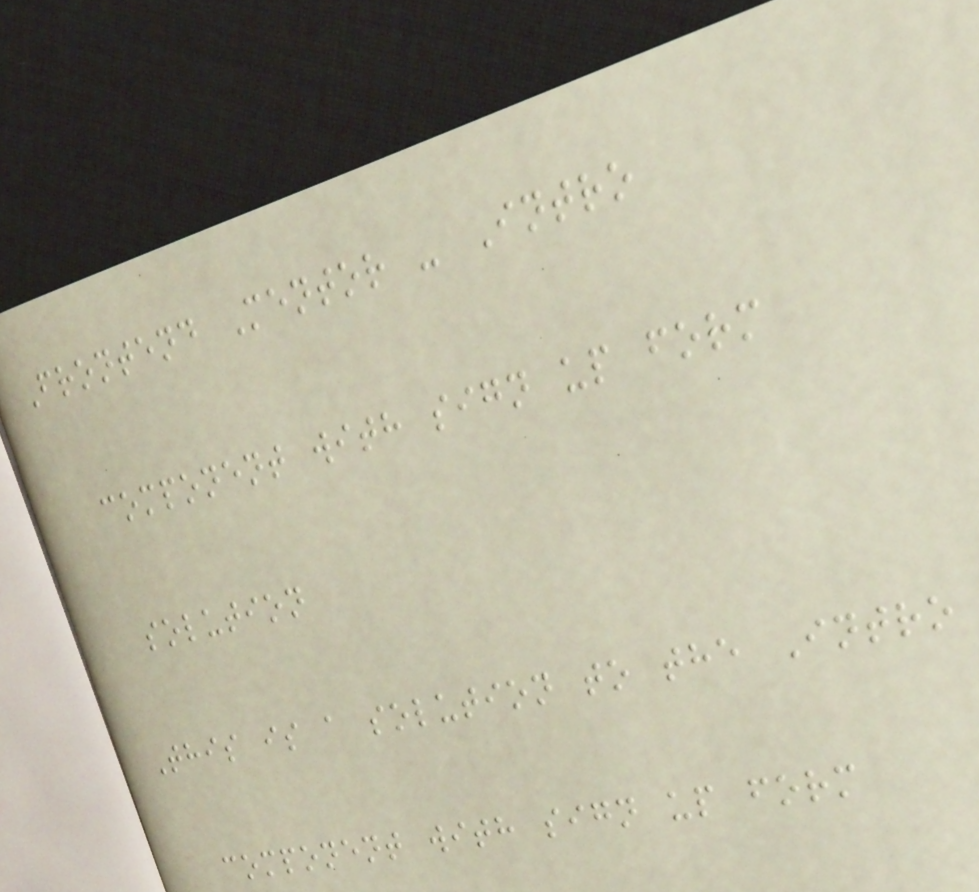Frontend Mentor - Intro
component with sign up form
solution
This is a solution to the Intro
component with sign up form
